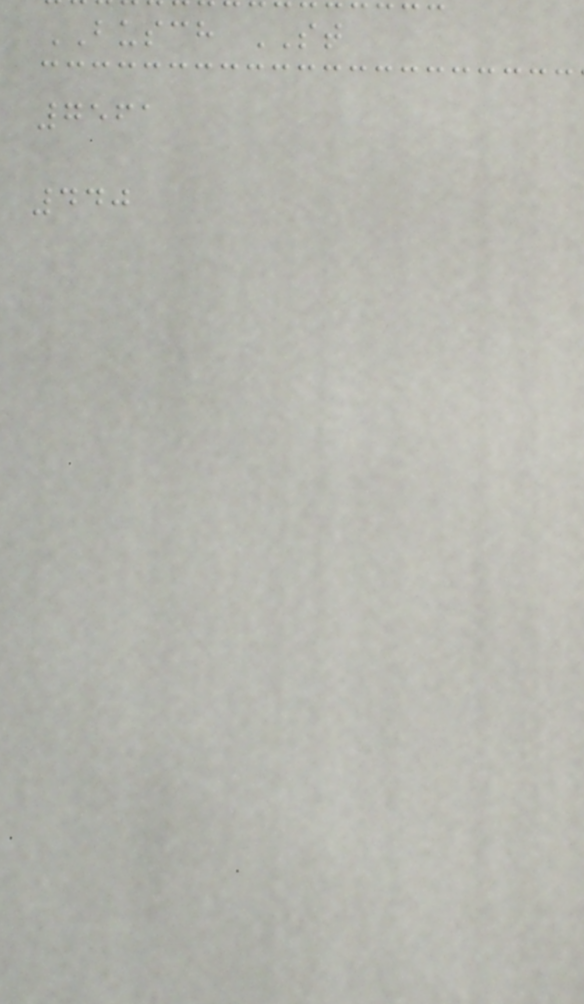BUSCH ST
7561
440
